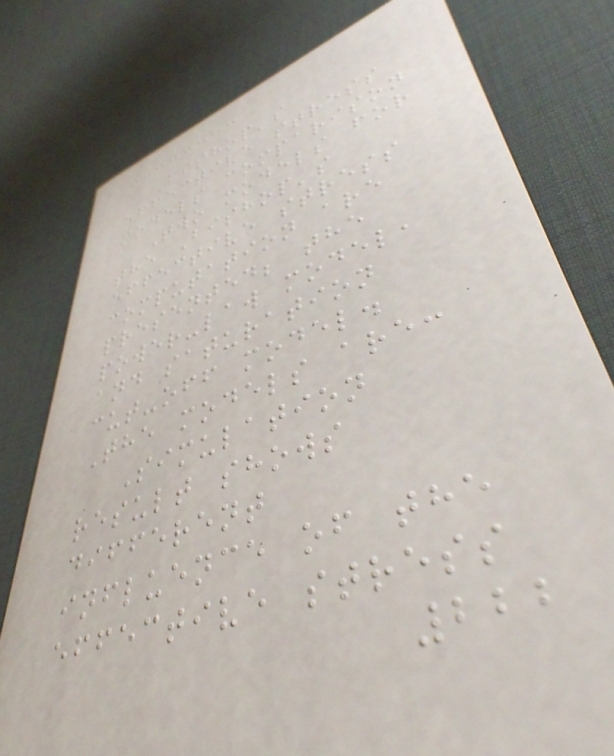Bishop's
effective stress
models comparison
Two models for
the Bishop's
effective stress
computation are
presented; the
power-law model,
and saturation
cut-off model.
The models are:
Simulation
result shows
different
influence of the
effective stress
222
